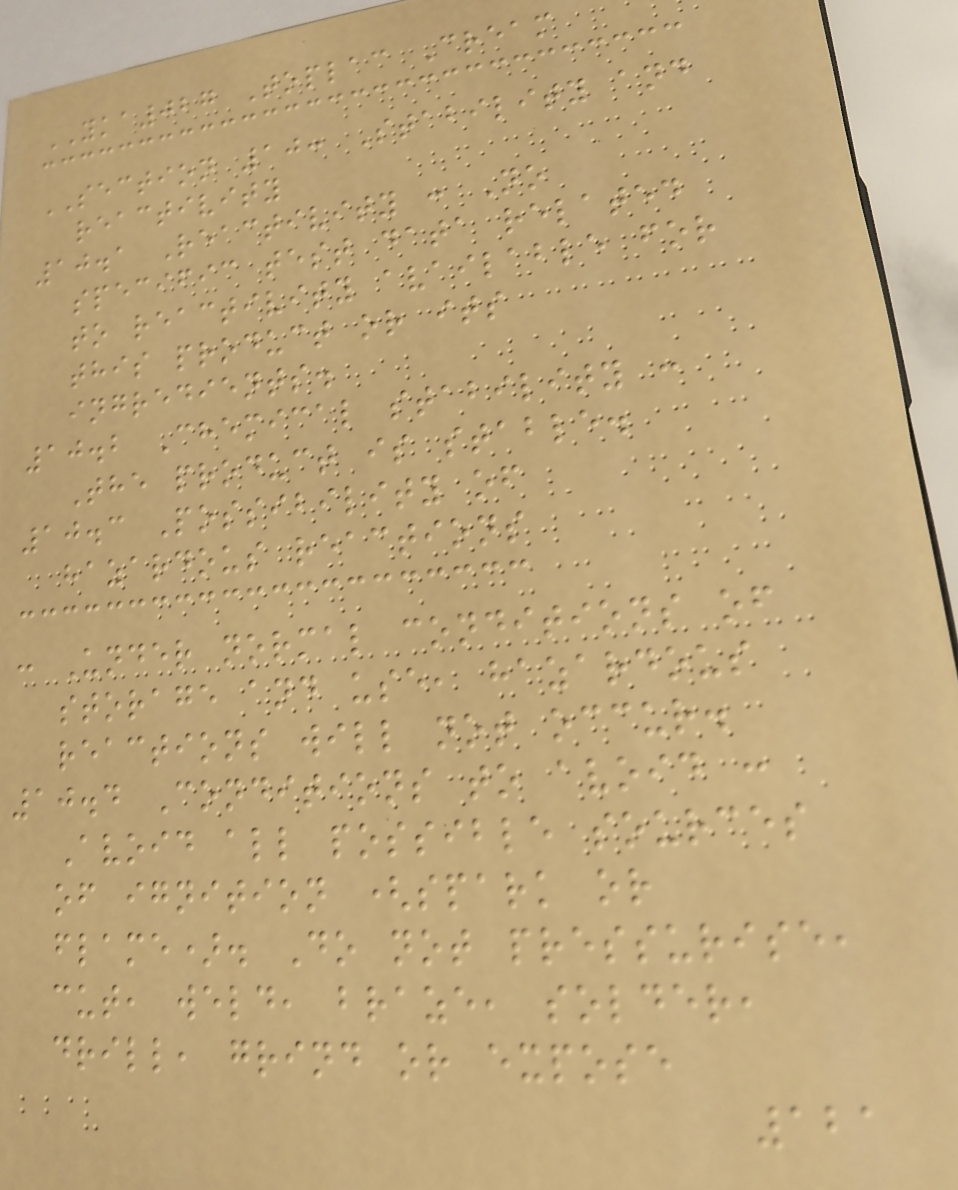YKA027 Toplac Cream
SECTION 10: Stability and
reactivity
10.1 Reactivity : No
specific test data related
to reactivity available for
this product or its
ingredients.
10.2 Chemical stability :
The product is stable.
10.3 Possibility of
hazardous reactions
: Under normal conditions of
storage and use, hazardous
reactions will not occur.
10.4 Conditions to avoid :
Avoid all possible sources
of ignition (spark or
flame). Do not pressurise,
cut, weld, braze, solder,
drill, grind or expose
121
